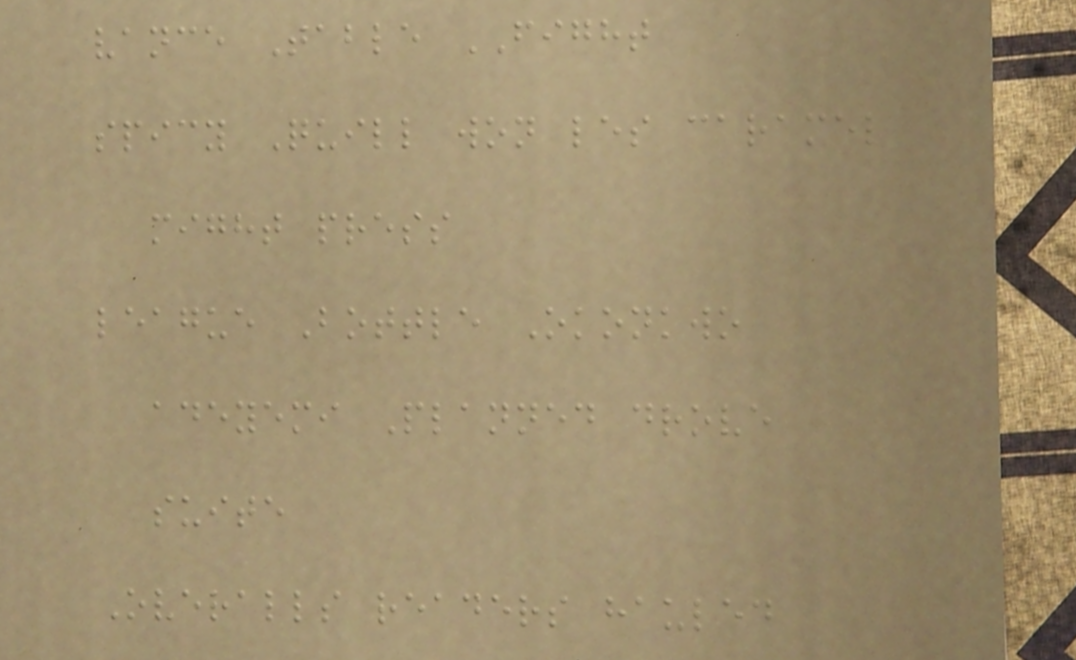vance Table FIGHT
spicy Quill won les caramel
might press
league Bottle Okonkwo
adeyemi Planned drove
suite
Overalls readers hauled
